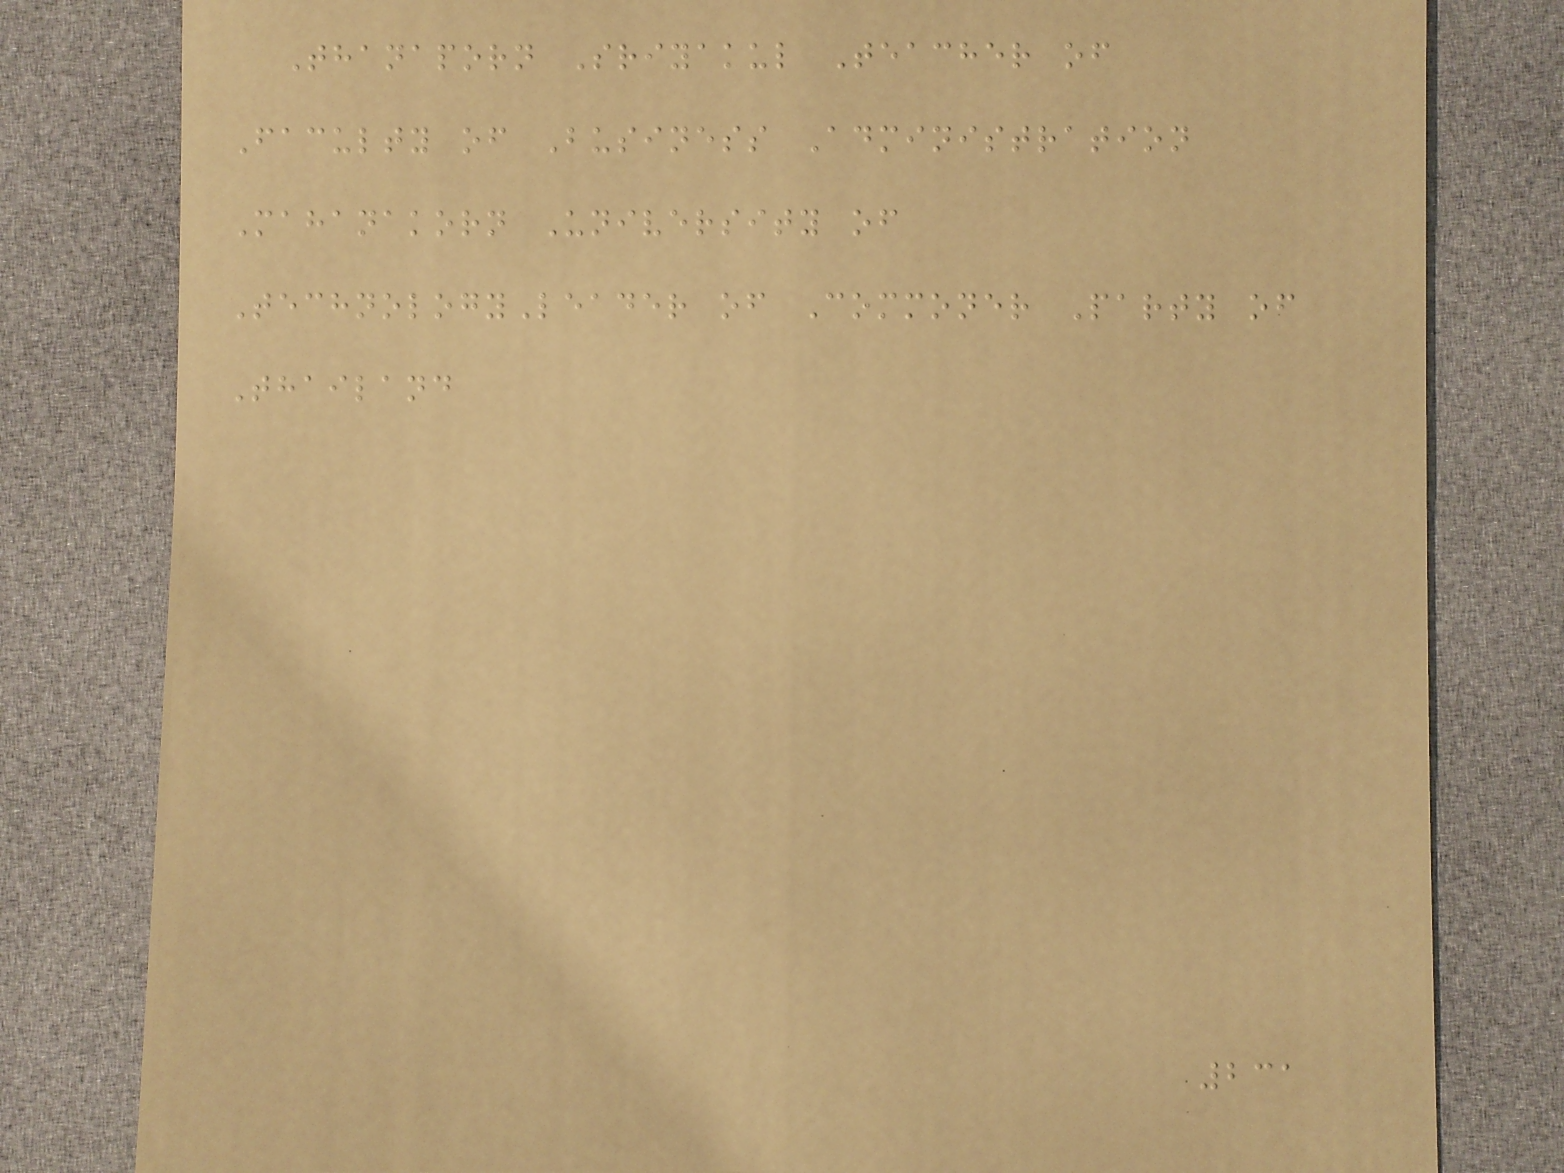Thanaporn Sriyakul Teacher of
Faculty of Business Administration
Mahanakorn University of
TechnologyLeader of Commoner Party of
Thailand
231
